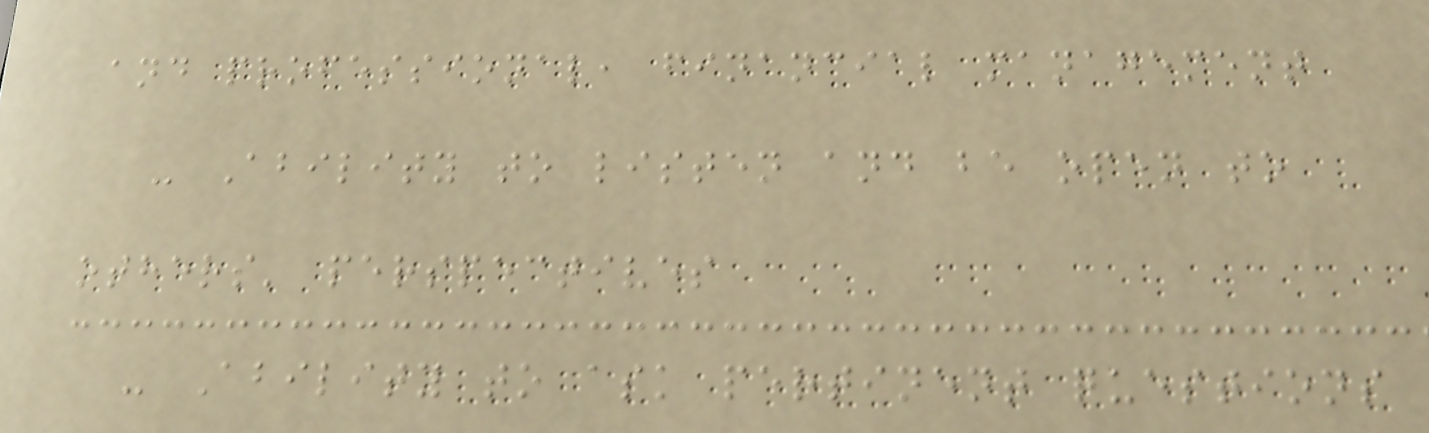and professional, financial management
- Ability to listen and be open to
others' perspectives
- Ability to ask pertinent questions
